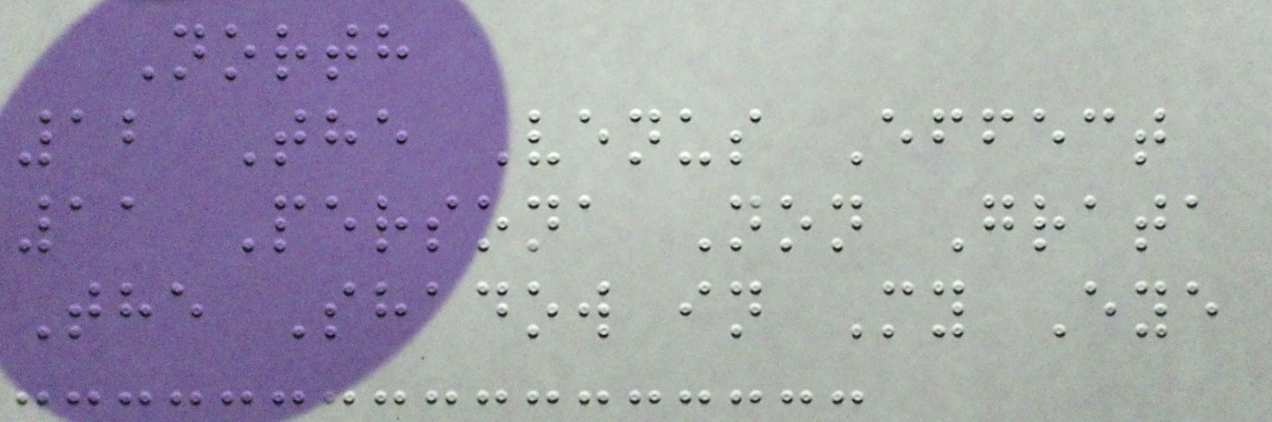North
12 The Venus Effect
11 Persona Non Grata
The Shadow in My Eye
